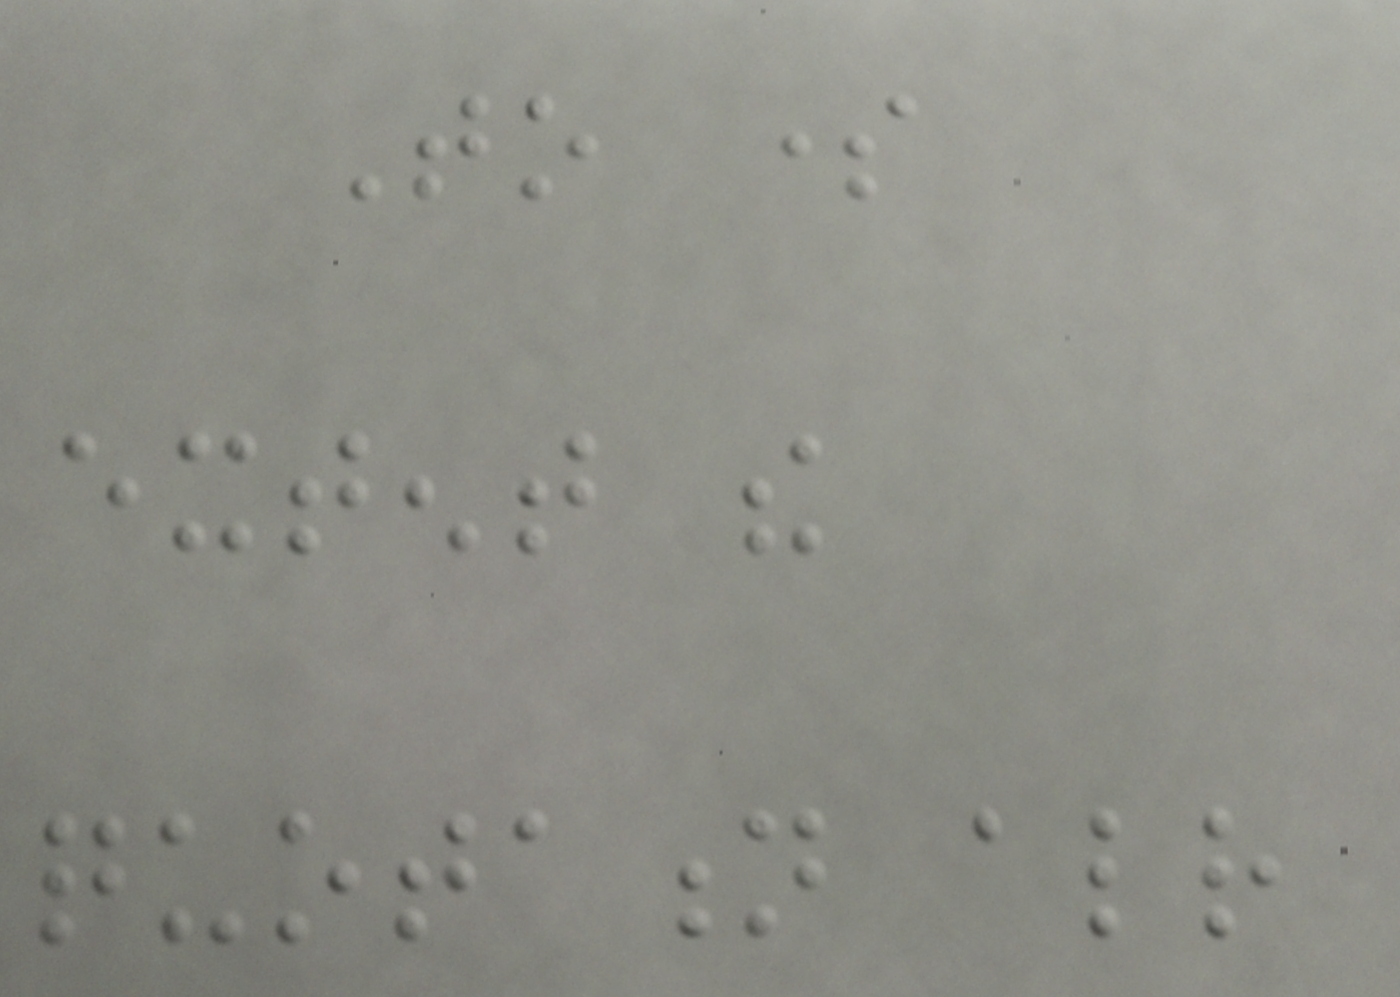To some
extent the
quotation already
